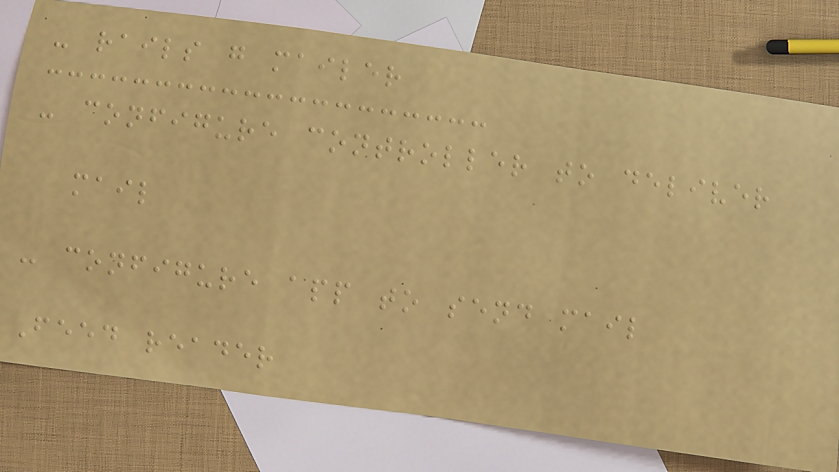- rails g mailer
- configure controller to deliver
mail
- configure app to send mail
Feed reader
